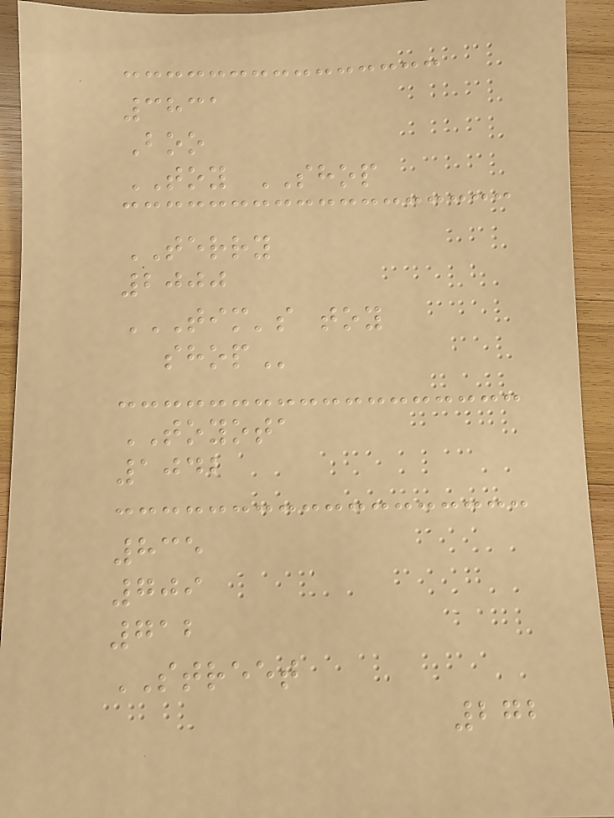3831
Boo
TOY SHOP
TERRY
2000
TIM'S TOY
SHOP
TOYOTA
1042
835
709
712
STREET
272
